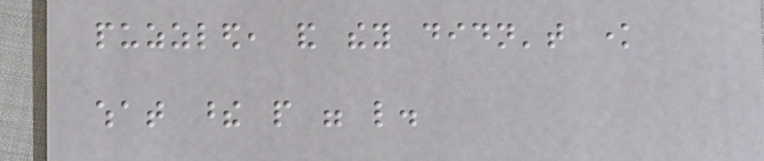puzzled, and they didn't know
what these people were like.
